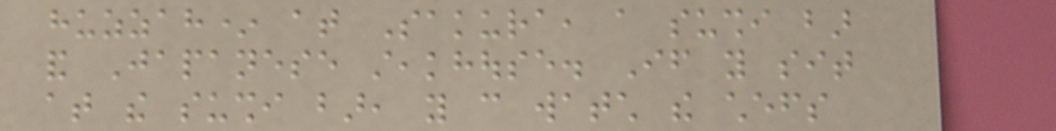huzzah* at Sakura, a sushi bar
and Japanese steakhouse. If you sit
at the sushi bar, you can watch the chefs
